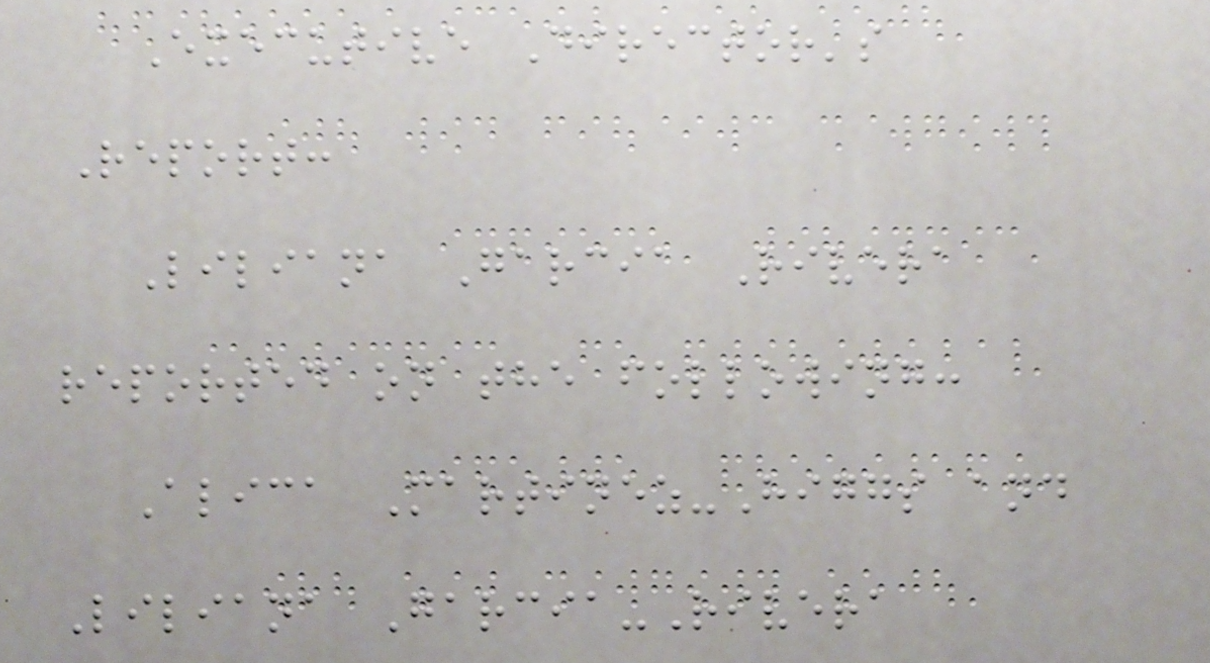Executive Director's
Report:
Liliana Garcia Rivera
reported on the following:
Alica Martinez-Higgs and
Liliana Garcia-Rivera
